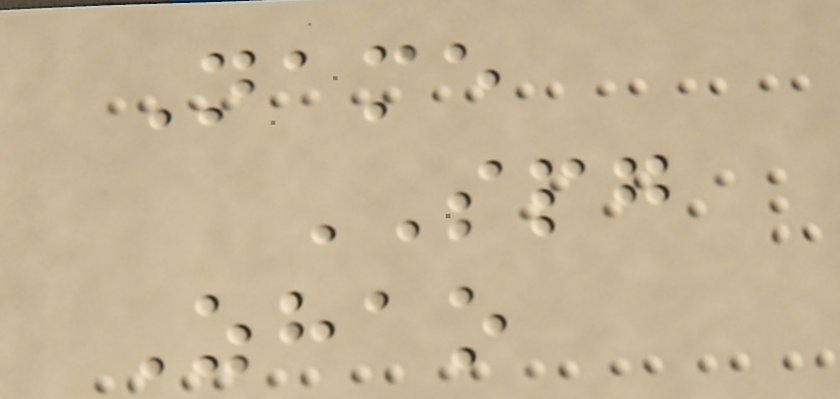Name
SPG
Zhao
